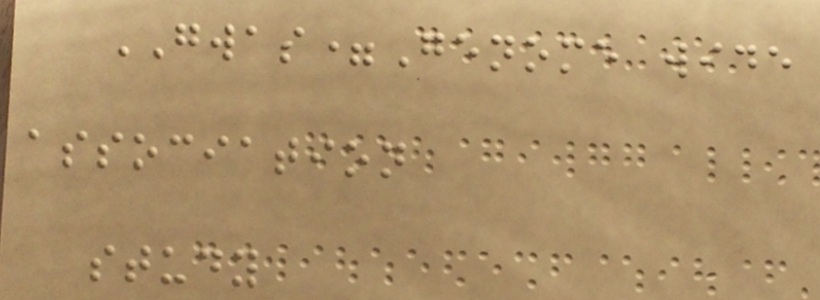GWAS=Genome wide
association
study
